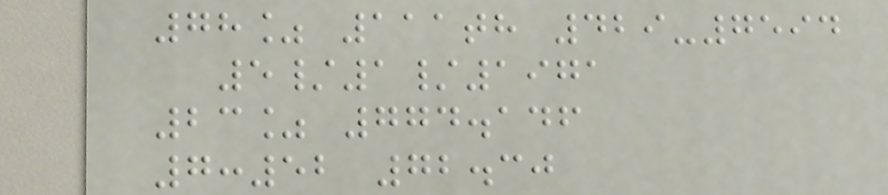78% 111th 429-7594
5/1/1971
23% 774.146
7:52 72.30
